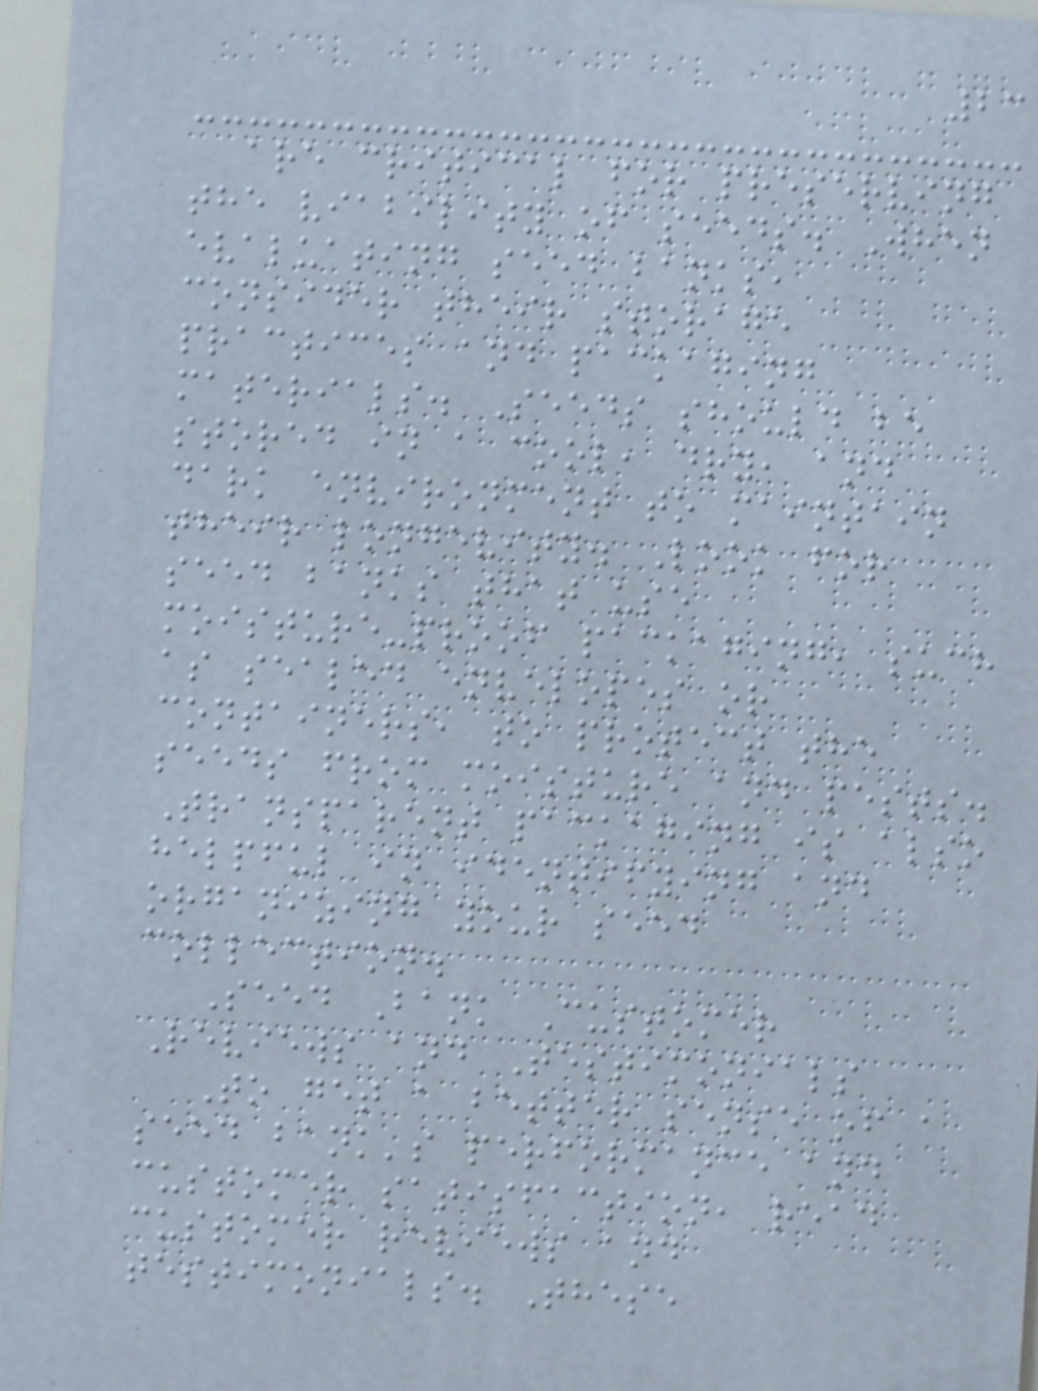23
are critical for preserving
the viability of seeds. When
evaluating seed banks,
consider their storage
practices and packaging
materials. Seeds should be
stored in a cool, dry, and
dark environment to maintain
their longevity. Look for
seed banks that use
moisture-proof packaging, such
as sealed envelopes or
containers, to protect the
seeds from moisture and pests.
Transparent packaging is also
helpful in identifying and
organizing your seed
collection.
Seed Bank Customer
Reviews and Testimonials
To get a better sense of a
seed bank's performance and
customer satisfaction, read
customer reviews and
testimonials. These
